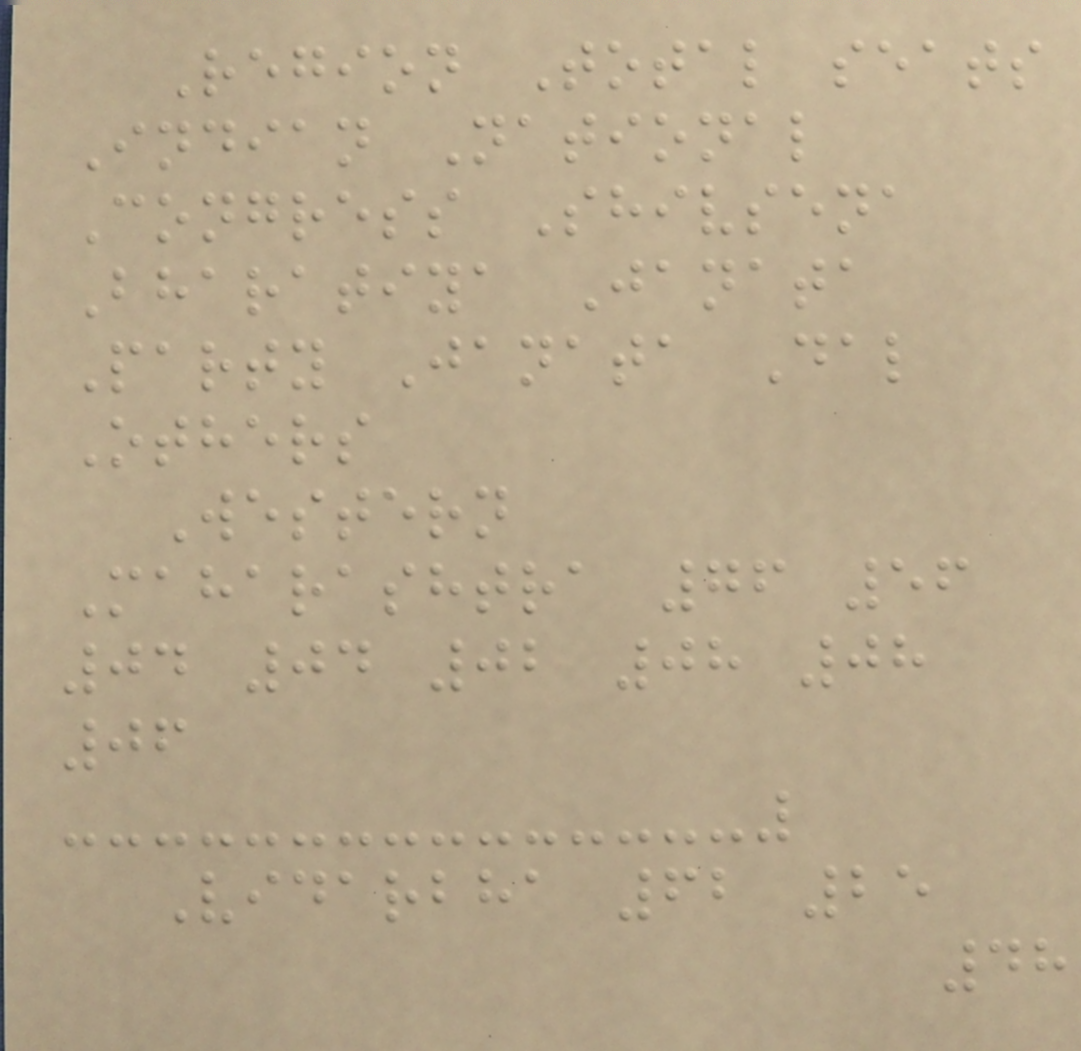Region Total seats
Indian National
Congress Shivsena
Bharatiya Janata
Party Janata Dal
Others
Western
Maharashtra 76 56
04 04 02 08 08
06
Vidarbha 62 25
48
